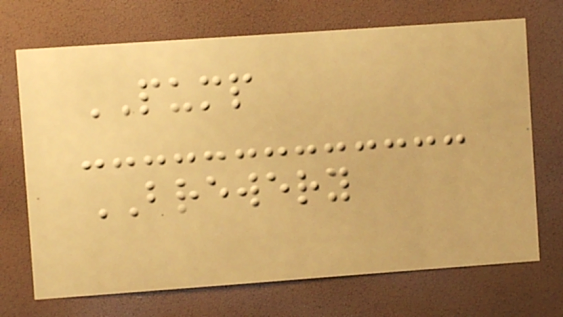PUMP
BREWERY
